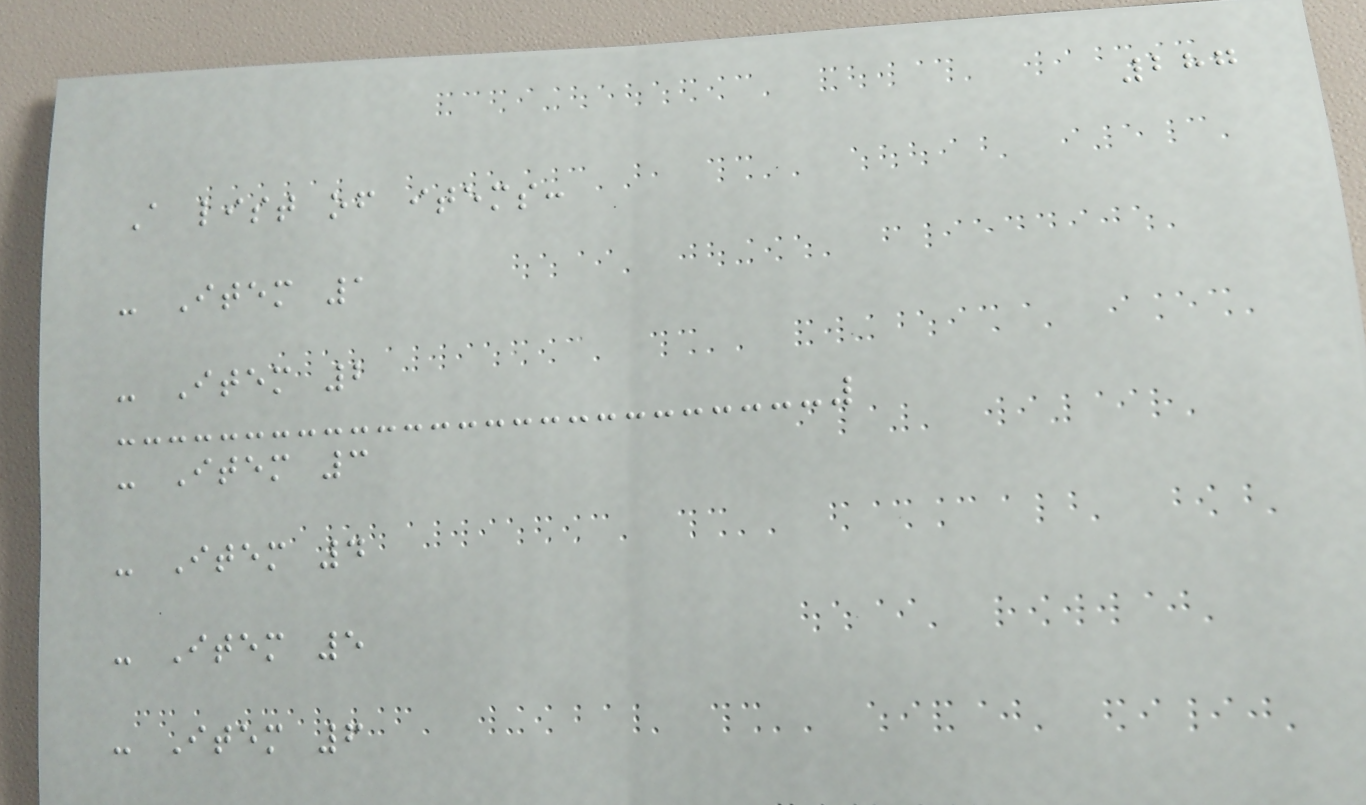287
A list of items:
- Item 1
- Item 2
- Item 3
- Item 4
- Item 5
- Item 6
